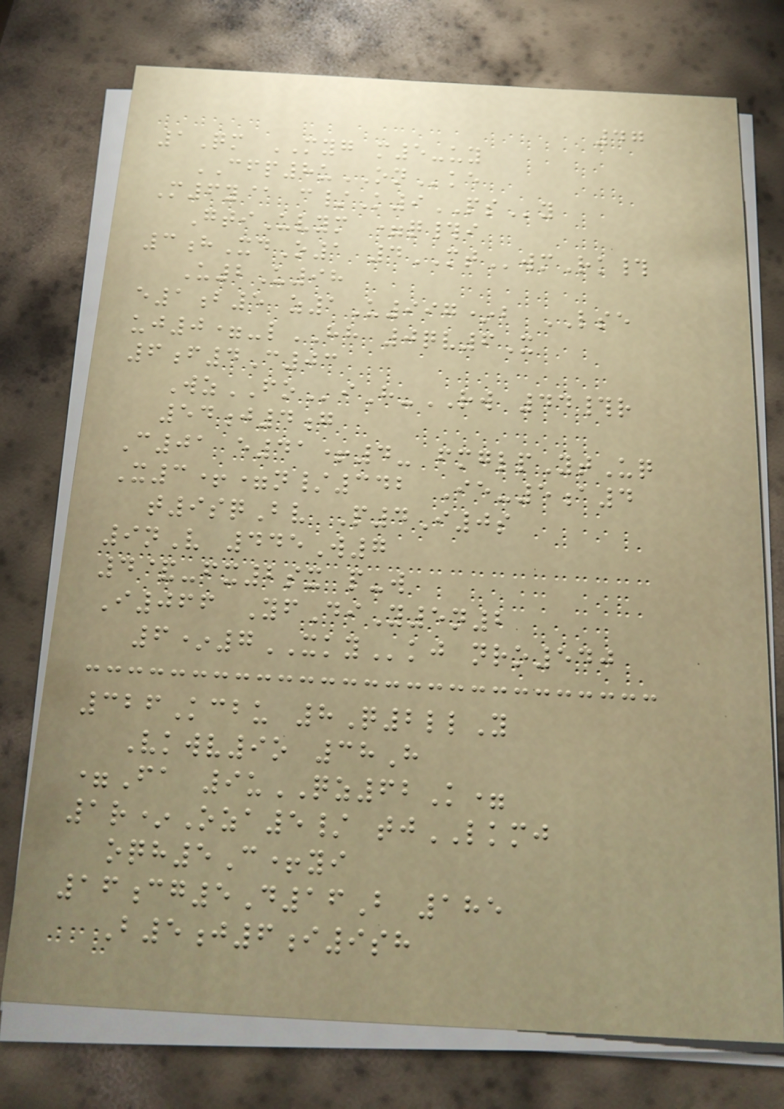47
1Qm MYG m5-uy
CFP8uONke
M6y@ c/K9PSy
GtiUvym =q#i
3hXdO1 4MTwmRk#
U2U98
e1b5 z1U997*b LSE
uj0=-lHH 0qv6X
6f4C03
WzFOiH-RW 44#r
54j4g
C01 e41+4- fmglpYtUq
X3+=n/342 Ie-5a4
t9sqBv P4I0s
9nV 445W7
4&-fx2sx p-w
I066 YfDiY5n2
6*7XKYkj nro540
326Kcbu 8Q2llY
Vkwv9o 38H
=Fa 9uQZ62K=
1r*Oza5/ tjLKMJ
oqh5C+yi
16cg5D16B 185
B5j6i9sh
